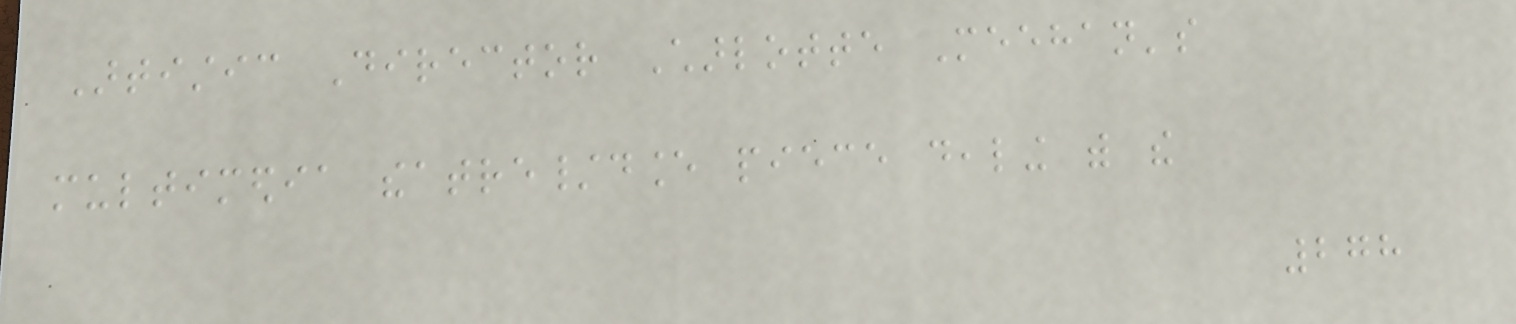Artistic Director Charlotte Meehan's
multimedia theatre/dance piece dealing with the
278
